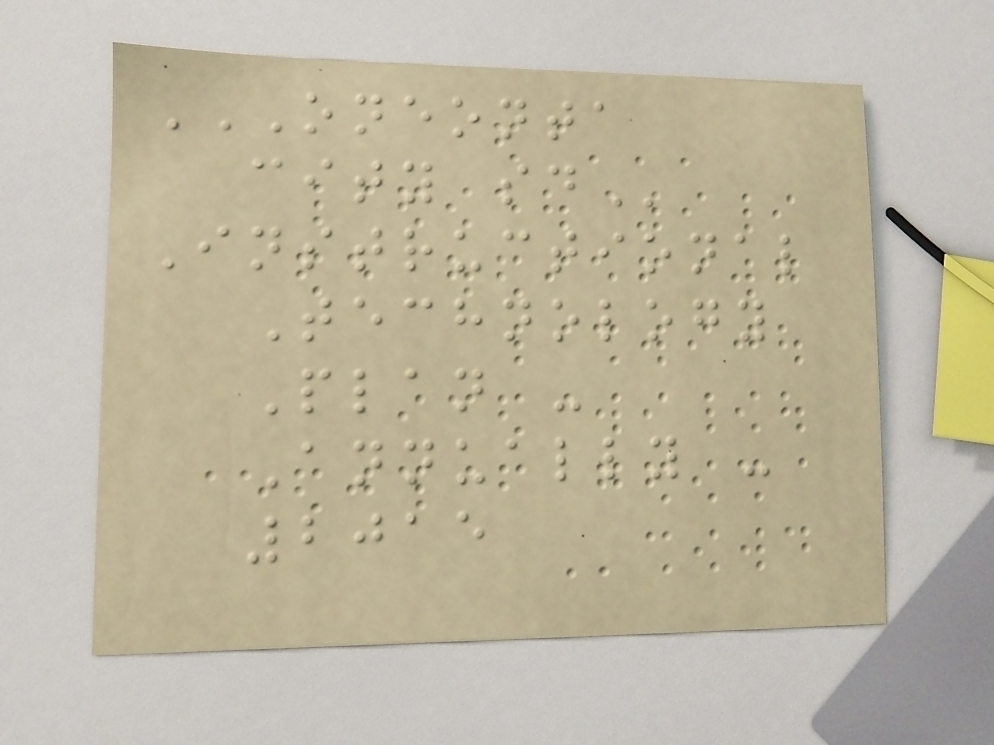ONEONTA
CITY SD
Instructional
Technology
Plan -
Annually -
2015
